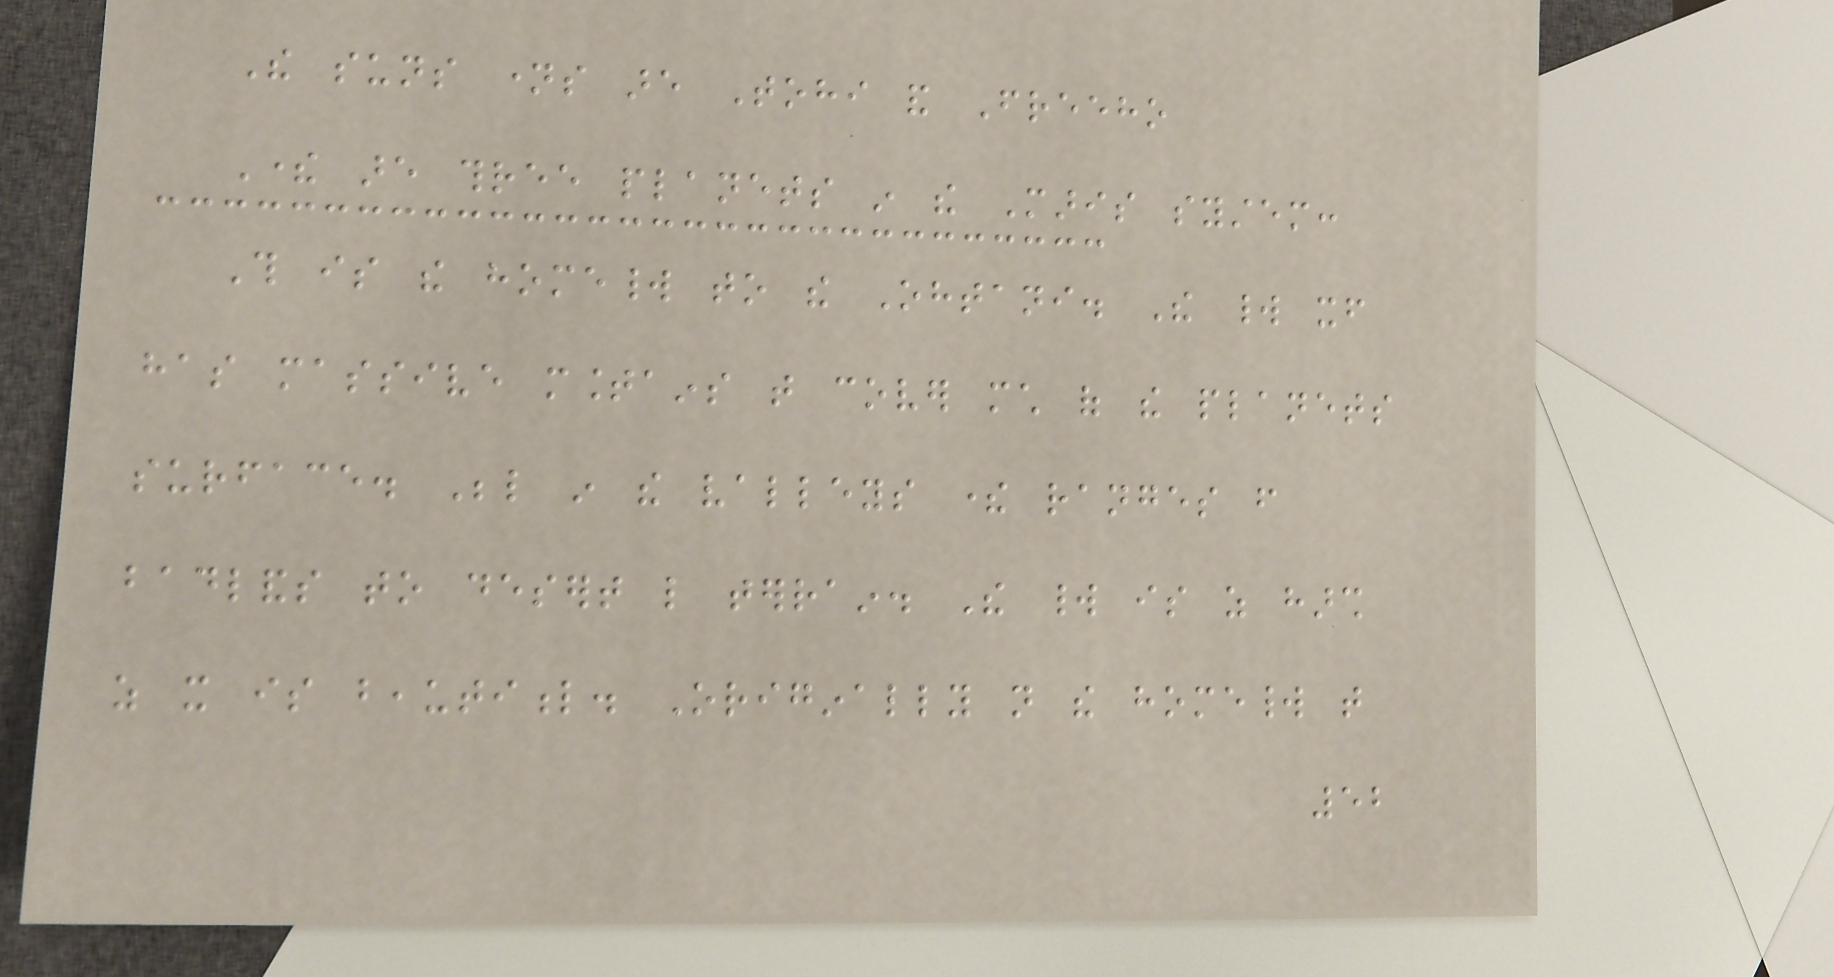The suns names are Tohi and Freeho
There are three planets in the Maris system:
This is the homeworld to the Ohtani. The world itself
has massive mountains that cover much of the planets
surface. Below in the valleys there ranges from
badlands to desert like terrain. The world is as harsh
as it is beautiful. Originally not the homeworld that
52
